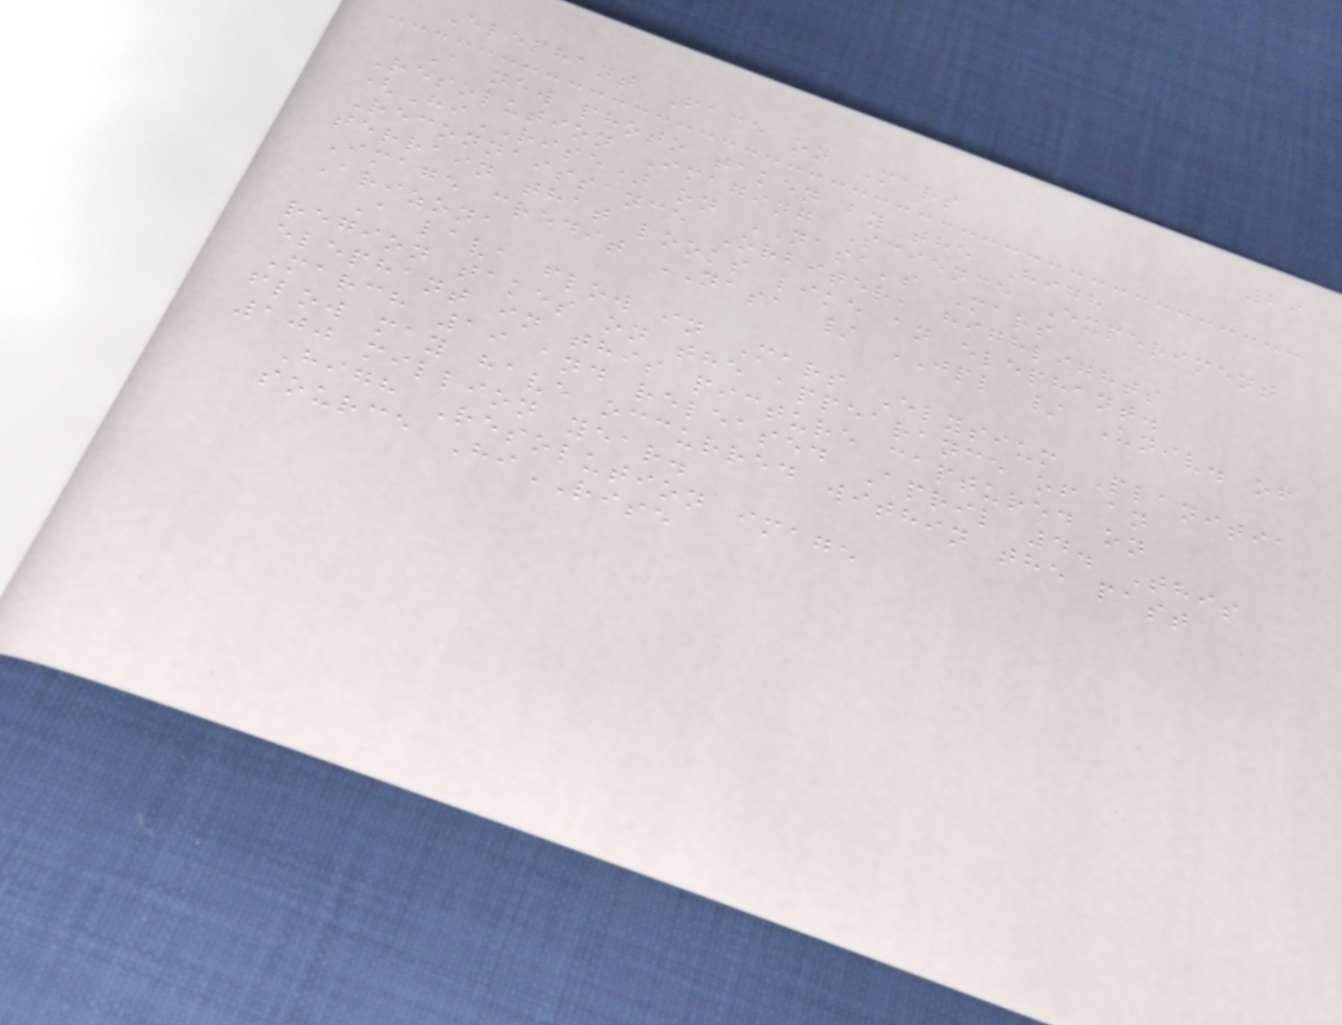29
Elephant Face on Mars
A new photo taken by the High
Resolution Imaging Science Experiment
(HiRISE) on NASA's Mars
Reconnaissance Orbiter, highlights
terrain that looks like an elephant.
Image credit NASA / JPL / Univ. of
Arizona
A lava flow in Mars Elysium Planitia
region takes on the appearance of an
elephant in this picture captured on
March 19 and released April 4. This
flow may have occurred within the past
100 million year.
High Resolution image
source HiRISE
